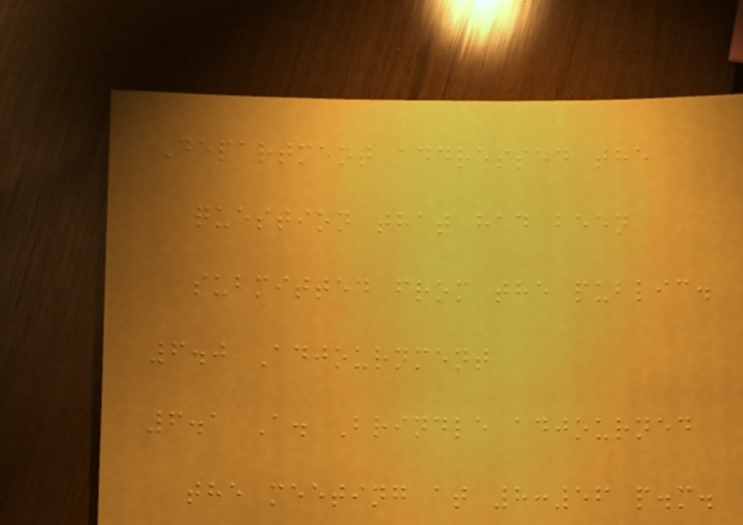Department addressed the
question that had been
submitted from the public.
6.0 Adjournment
6.1 A. Brindle adjourned
the meeting at 8:56 p.m.
